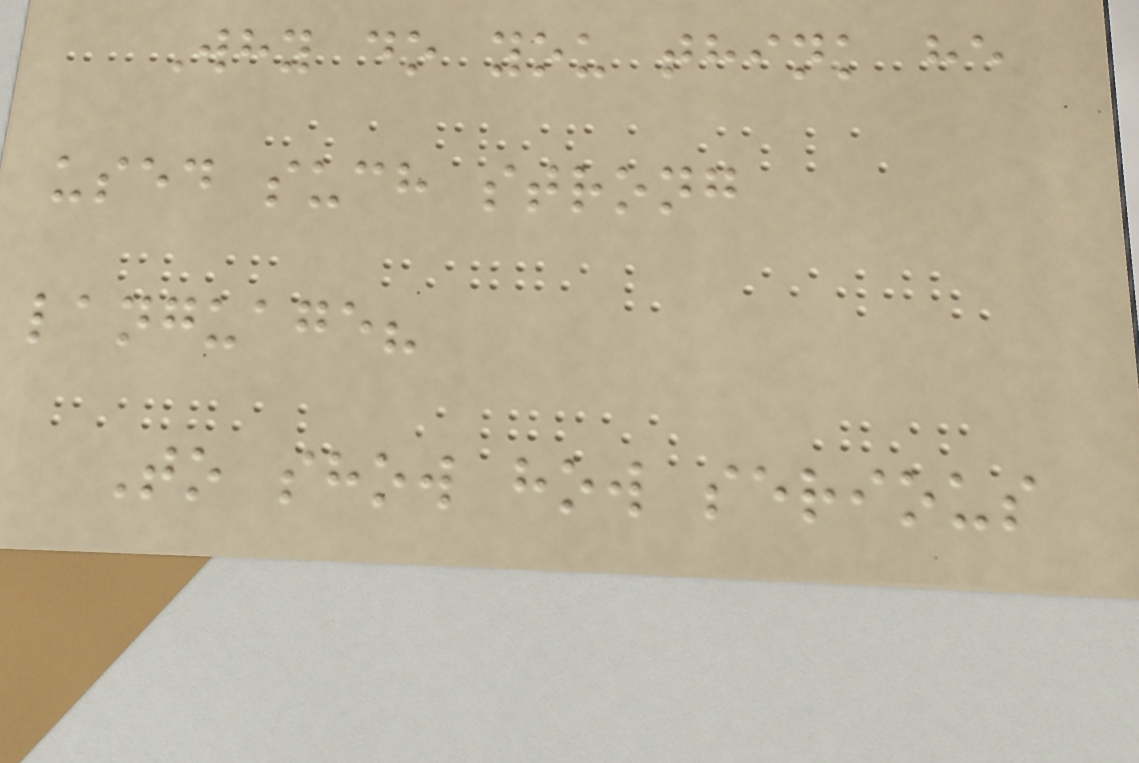Why do you think he
used such strong
language?
To show how serious
